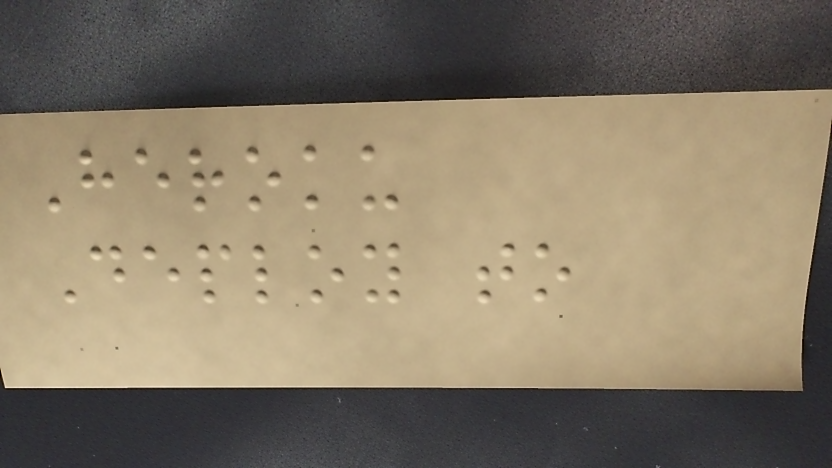Heroku
Deploy to
